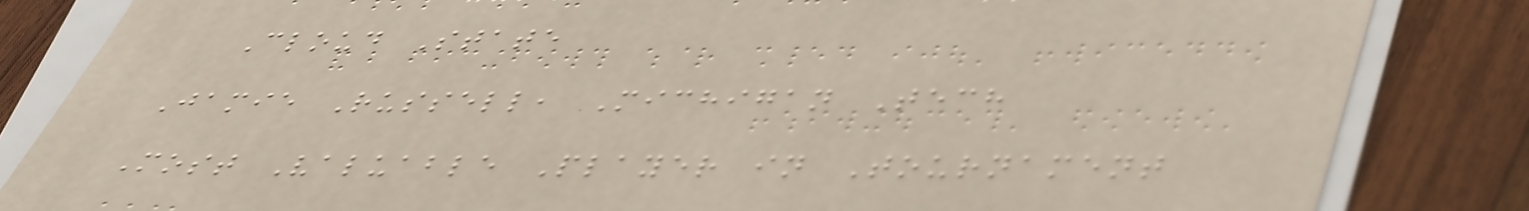Cloud State
Jamie Russell, Michigan Tech
Most Valuable Player in Tournament
